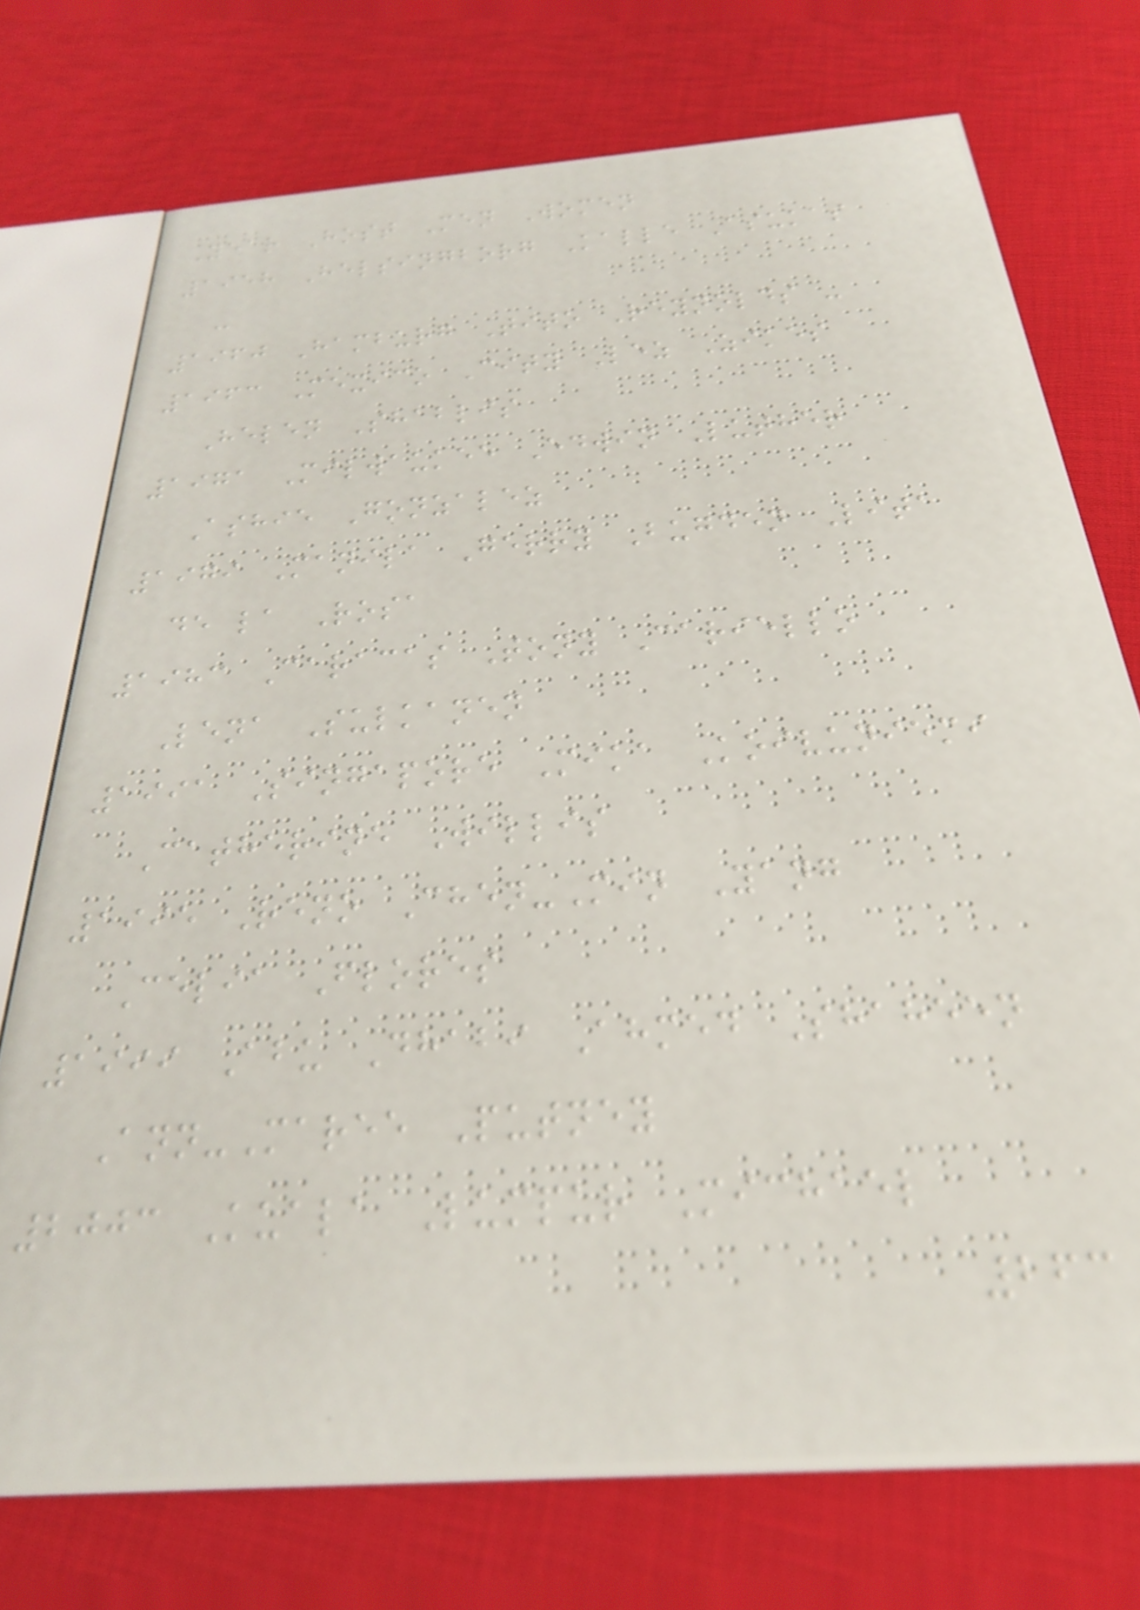Year Host Men Women
1958 Helsingborg Kalle Asukas
-
1960 Hamburg Tito Reynolds -
1963 Mexico City Lez Zikes
Helen Shablis
1971 Milwaukee Edwin Luther
Ashie Gonzalez
1979 Manila Gerry Bugden Lita
de la Rosa
1983 Caracas Tony Cariello
Lena Sulkanen
1991 Singapore Mika Koivuniemi
Catherine Willis
1995 Reno Chen-Min Yang
Celia Flores
1999 Abu Dhabi Ahmed Shaheen
Ann-Maree Putney
2003 Kuala Lumpur Michael
263
